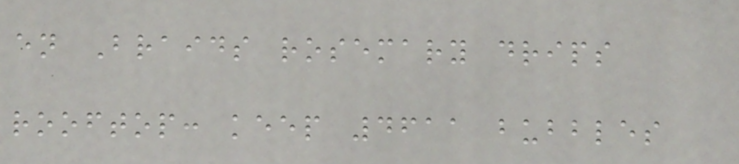en Braids rosemary drips
rooftop: keep 4611 bubbles
